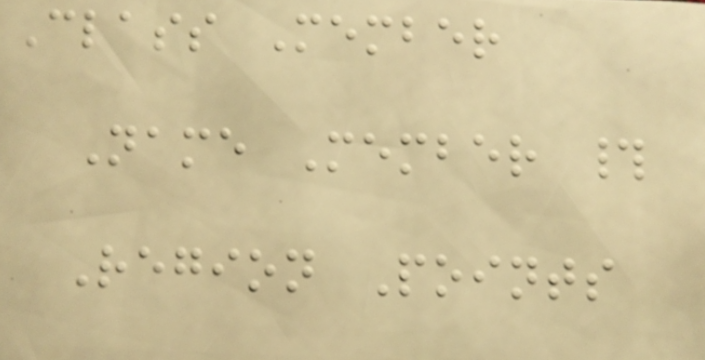Class Member
Name Member #
Region Points
